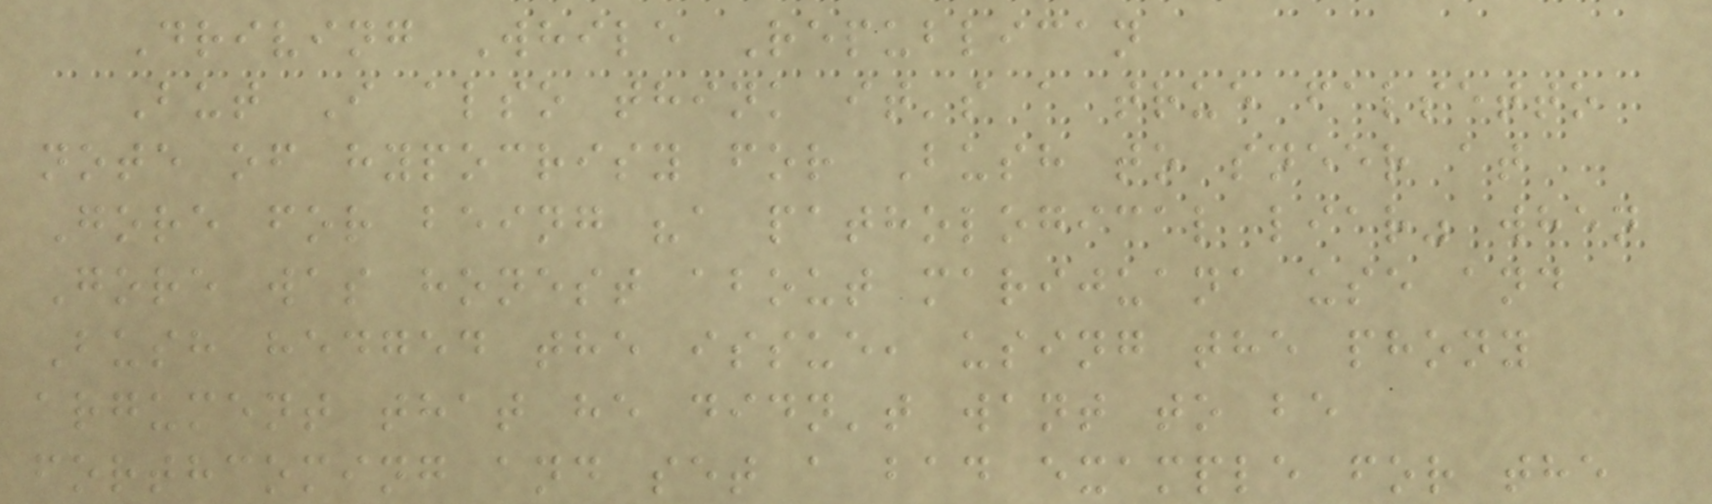Driving While Republican
But I also think it's a true falsetto
note of hypocrisy for Bush to sneer at
Gore for being "a pathological liar" when
Gore was honest about marijuana use and
Bush hedged the issue, using the phony
argument that he didn't want to be
forthcoming and set a bad example for the
